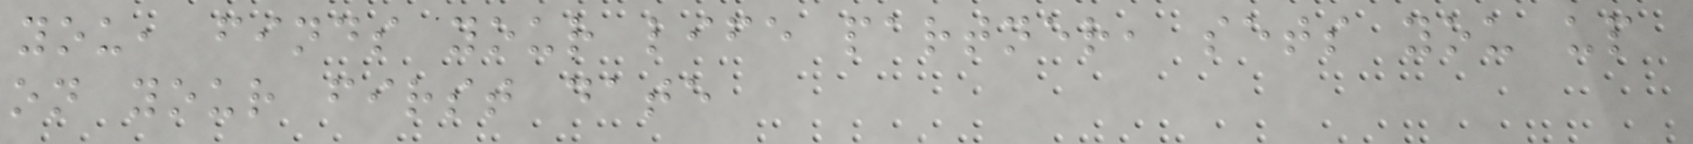you, finds your life partner, sets you up
on your first date
